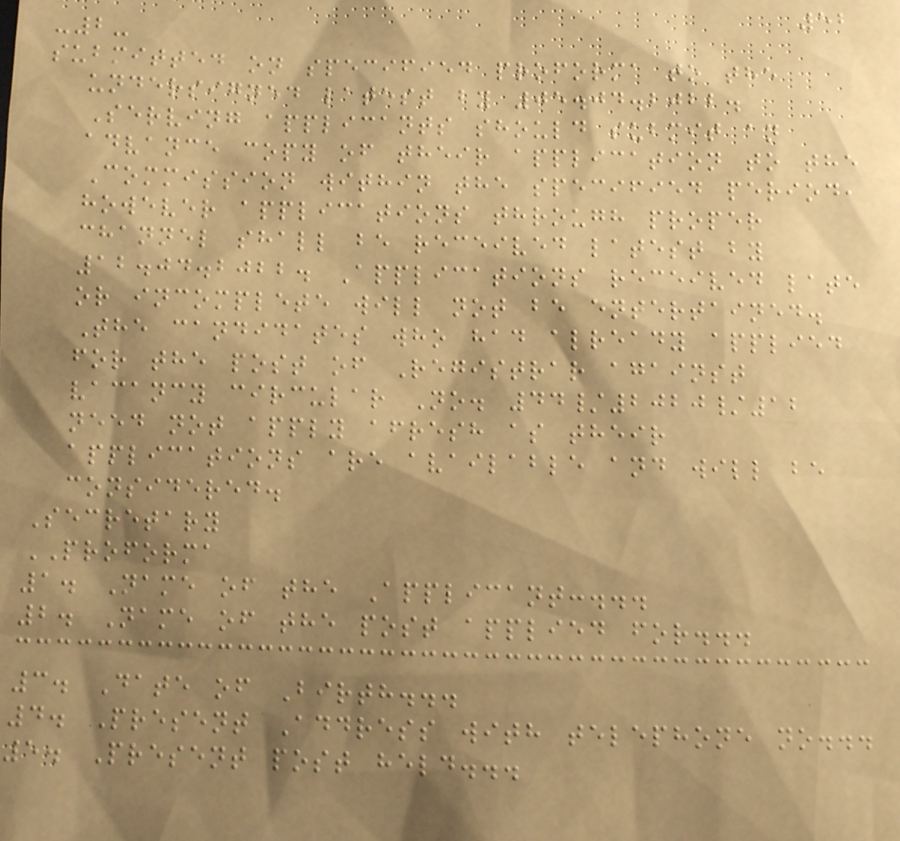52
-2-
submitted on specified proforma to the
undersigned latest by 05.04.2022.
Serving applicants should submit an
advance copy of their application to the
Commission within the specified period,
however applications through proper
channel shall be received latest by
12.04.2022. Applications received late
or incomplete will not be entertained.
The candidates who had already applied
for the post of Registrar against
vacancy circular No. 44/2020/12
need not apply afresh as their
applications are available and will be
considered.
Secretary
PROFORMA
1. Name of the Applicant:...
2. Name of the post applied for...
3. Date of Birth...
4. Present Address with telephone no...
5. Present post held...
